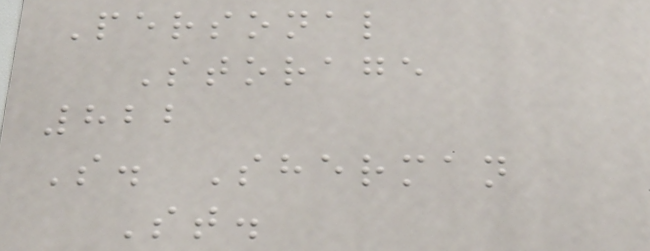Personal
Storage
822
S. Sherman
St.
